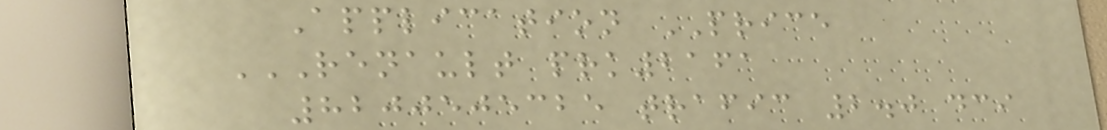Application PRICE
RENAULT PRK2161
8200505325 TRAFIC 2.0 DCI
